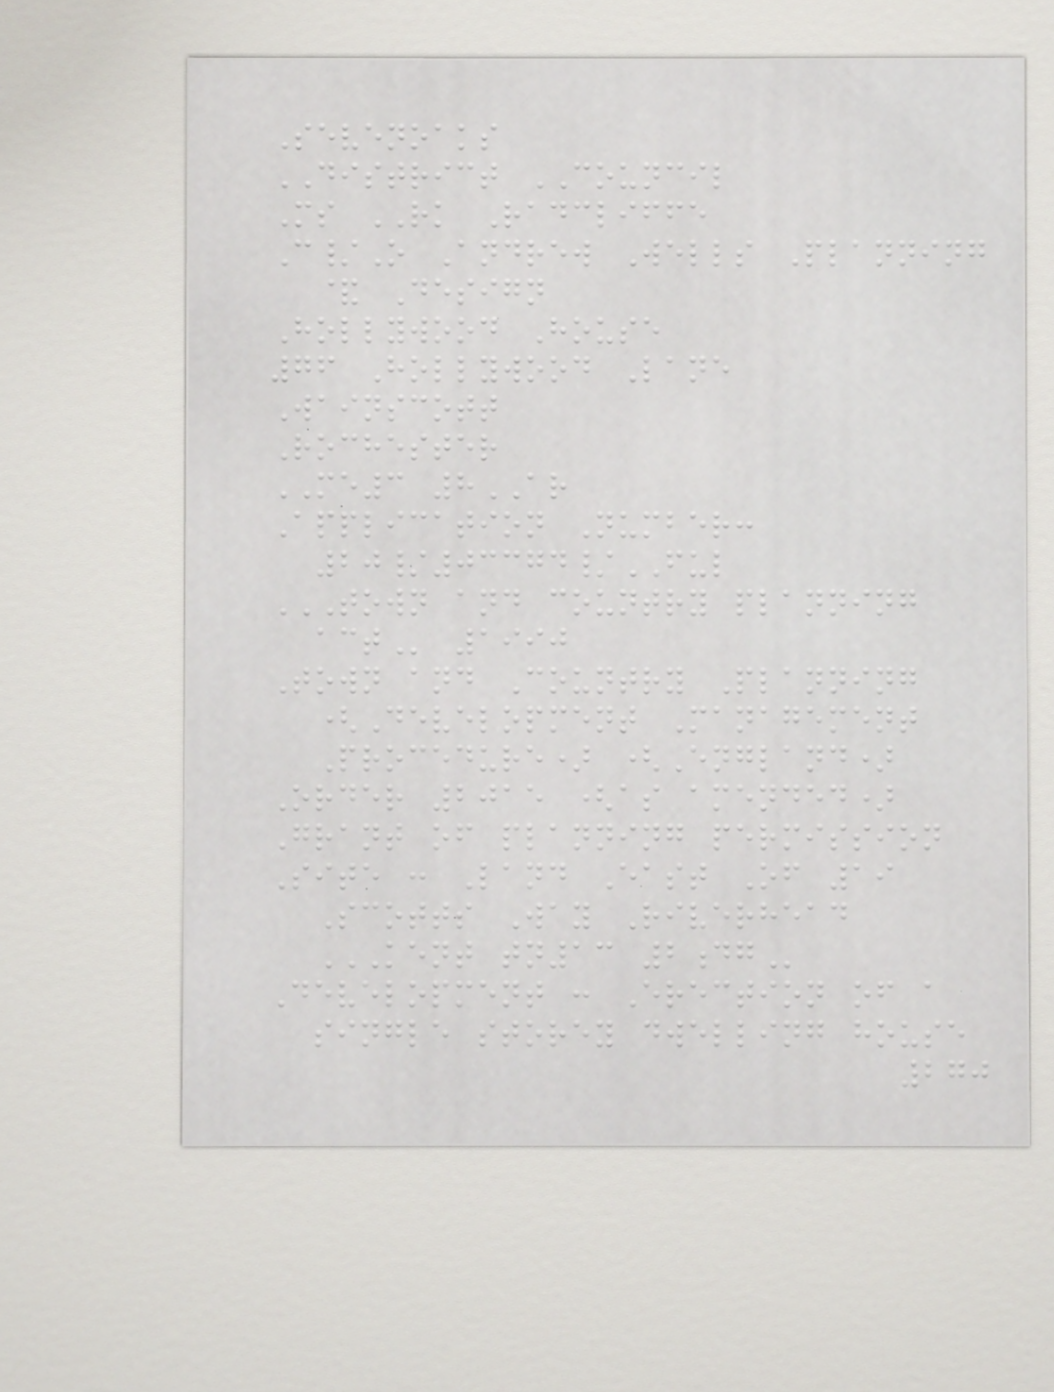Sevenoaks
DISTRICT COUNCIL
Ms RK Radcliffe
C/O Andrew Wells Planning
& Design
Hollywood House
76 Hollywood Lane
Wainscott
Rochester
ME3 8AR
Application Number:
20/03374/FUL
TOWN AND COUNTRY PLANNING
ACT 1990
Town and Country Planning
(Development Management
Procedure) (England)
Order 2015 (as amended)
Grant of planning permission
Site : Land East Of 19
Scotts Way Riverhead
KENT TN13 2DG
Development : Erection of a
single storey dwelling house
270
